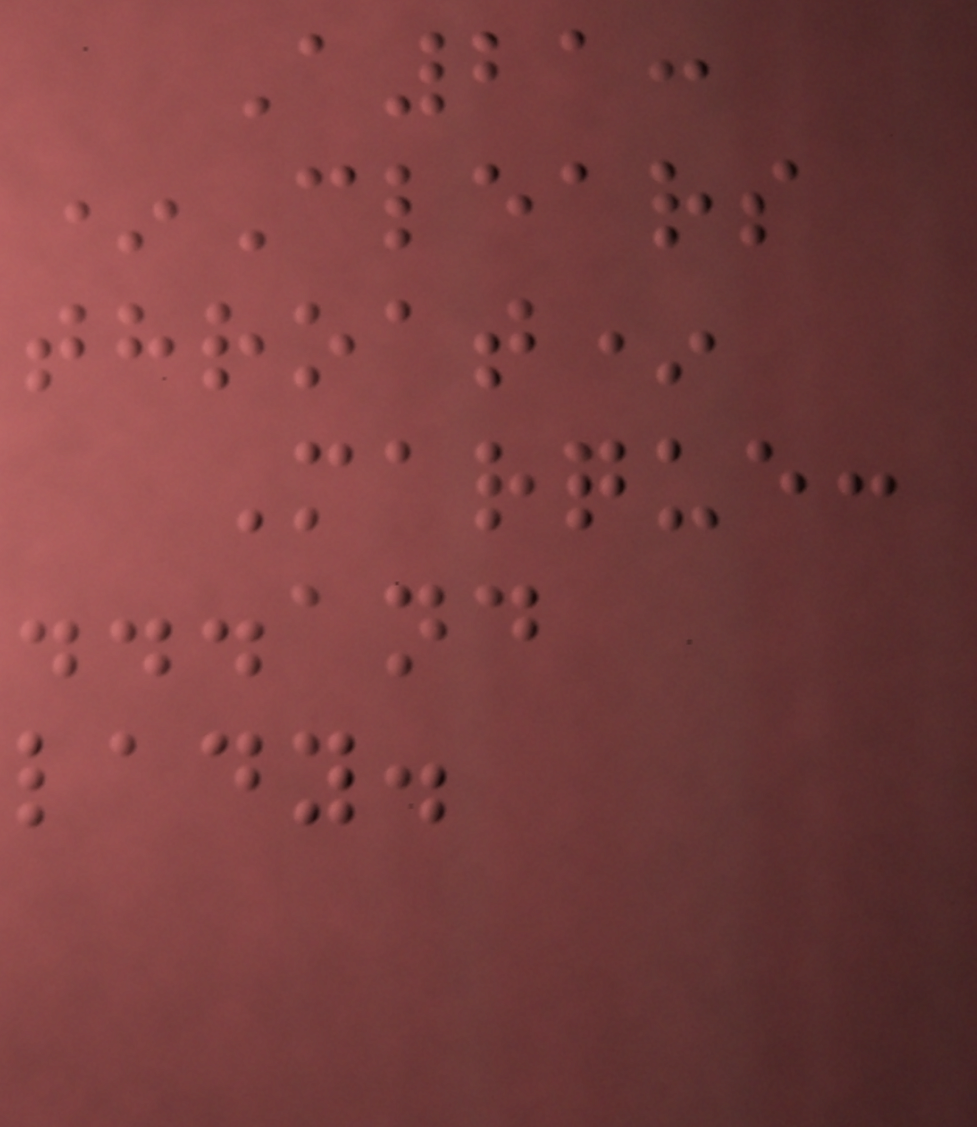A21:
*Clears
throat*
Marque:
...and
lady.
